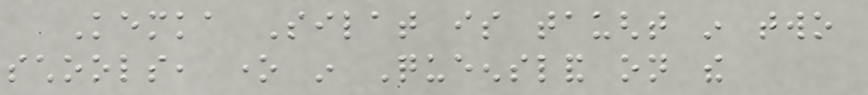Kemka Silat is taught in two
schools, one in Queensland on the
